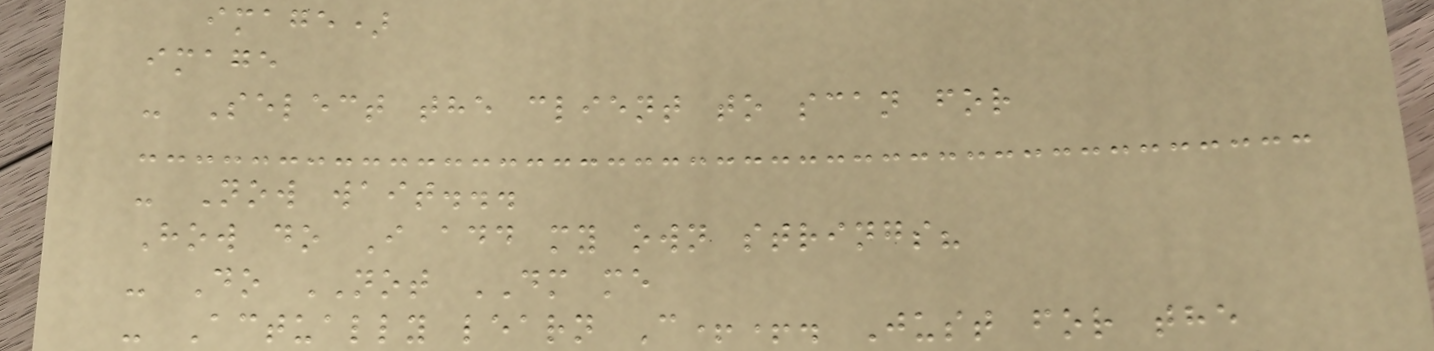image)
image
- Select the client to scan for
- Now wait...
How do I add my own strings?
- Do NOT DM me
- Actually learn C++. Just for the
